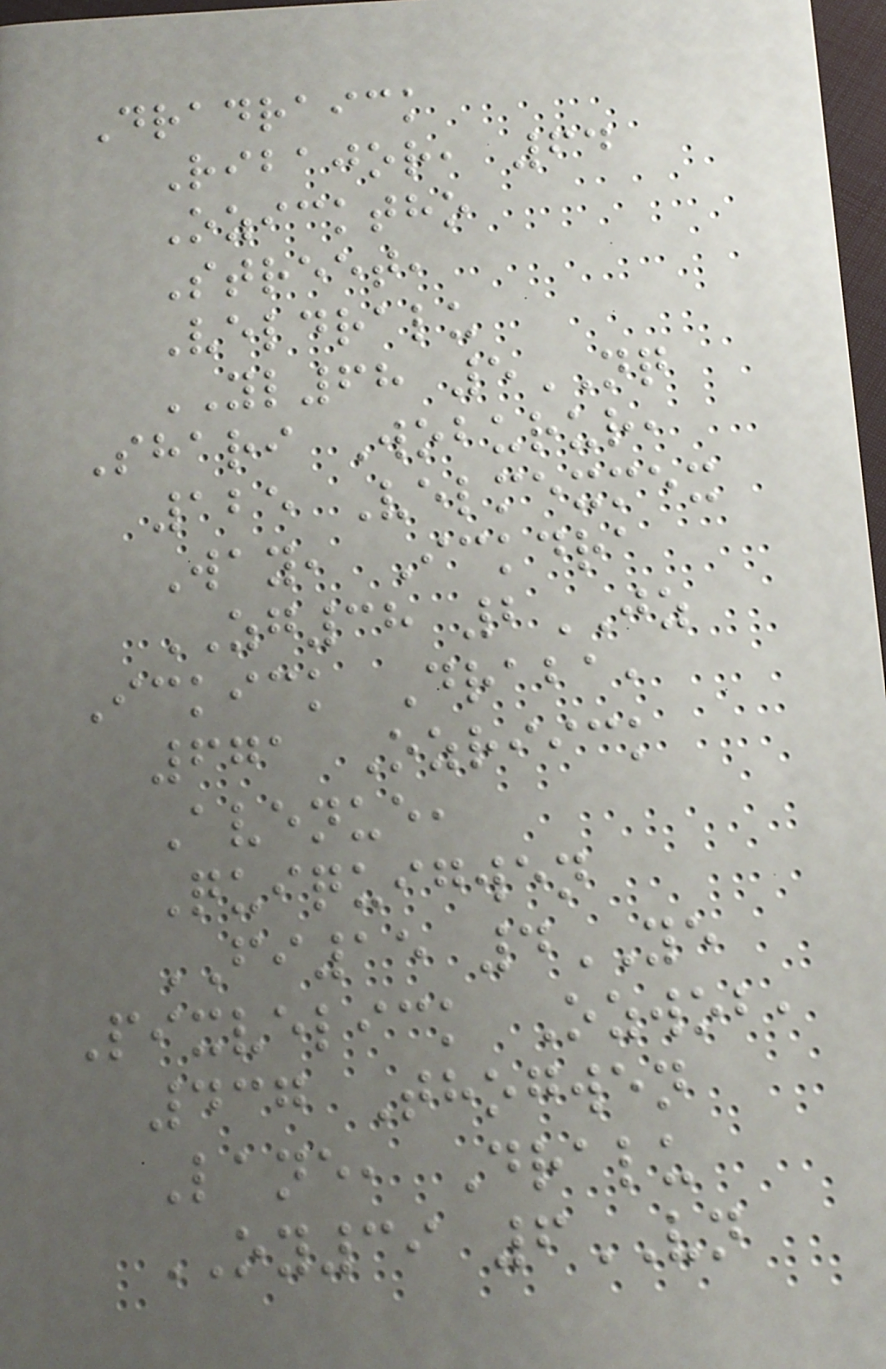Dradraick
Ribajor, 64
Ozicktho
Street,
Veldralu
YL68 5NQ
Shari Woburur,
125 Velmexmex
Way, Ickdra
ZG38 2JZ
Ickick Draba,
671 Ozriick
Avenue,
Quiquigwen
FI15 4YE
Pixvelick Ozwob,
437 Thogwen
Lane, Dralu
OY39 6VN
